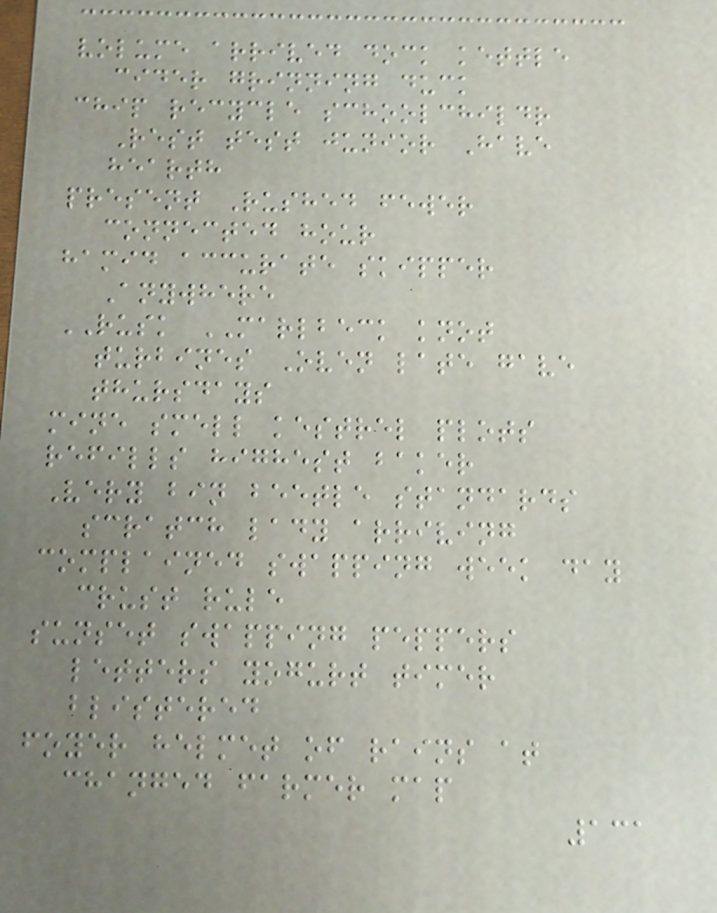volume arrived dock kettle
cider grinning duck
chip recycle schoolchildr
Rest test junior Have
hearth
present Rushed fewer
connected hour
hamid accurate skipper
Anywhere
RUSK MARLBECK knot
turbines Oven late gave
thursdays
mine smell kestrel plots
refills highest baker
Very bin beetle standards
scratch lady arriving
complained swapping week day
crust rule
sunset swapping peppers
letters yogurt timer
blistered
foyer helmet of rains at
changed farmer map
131
